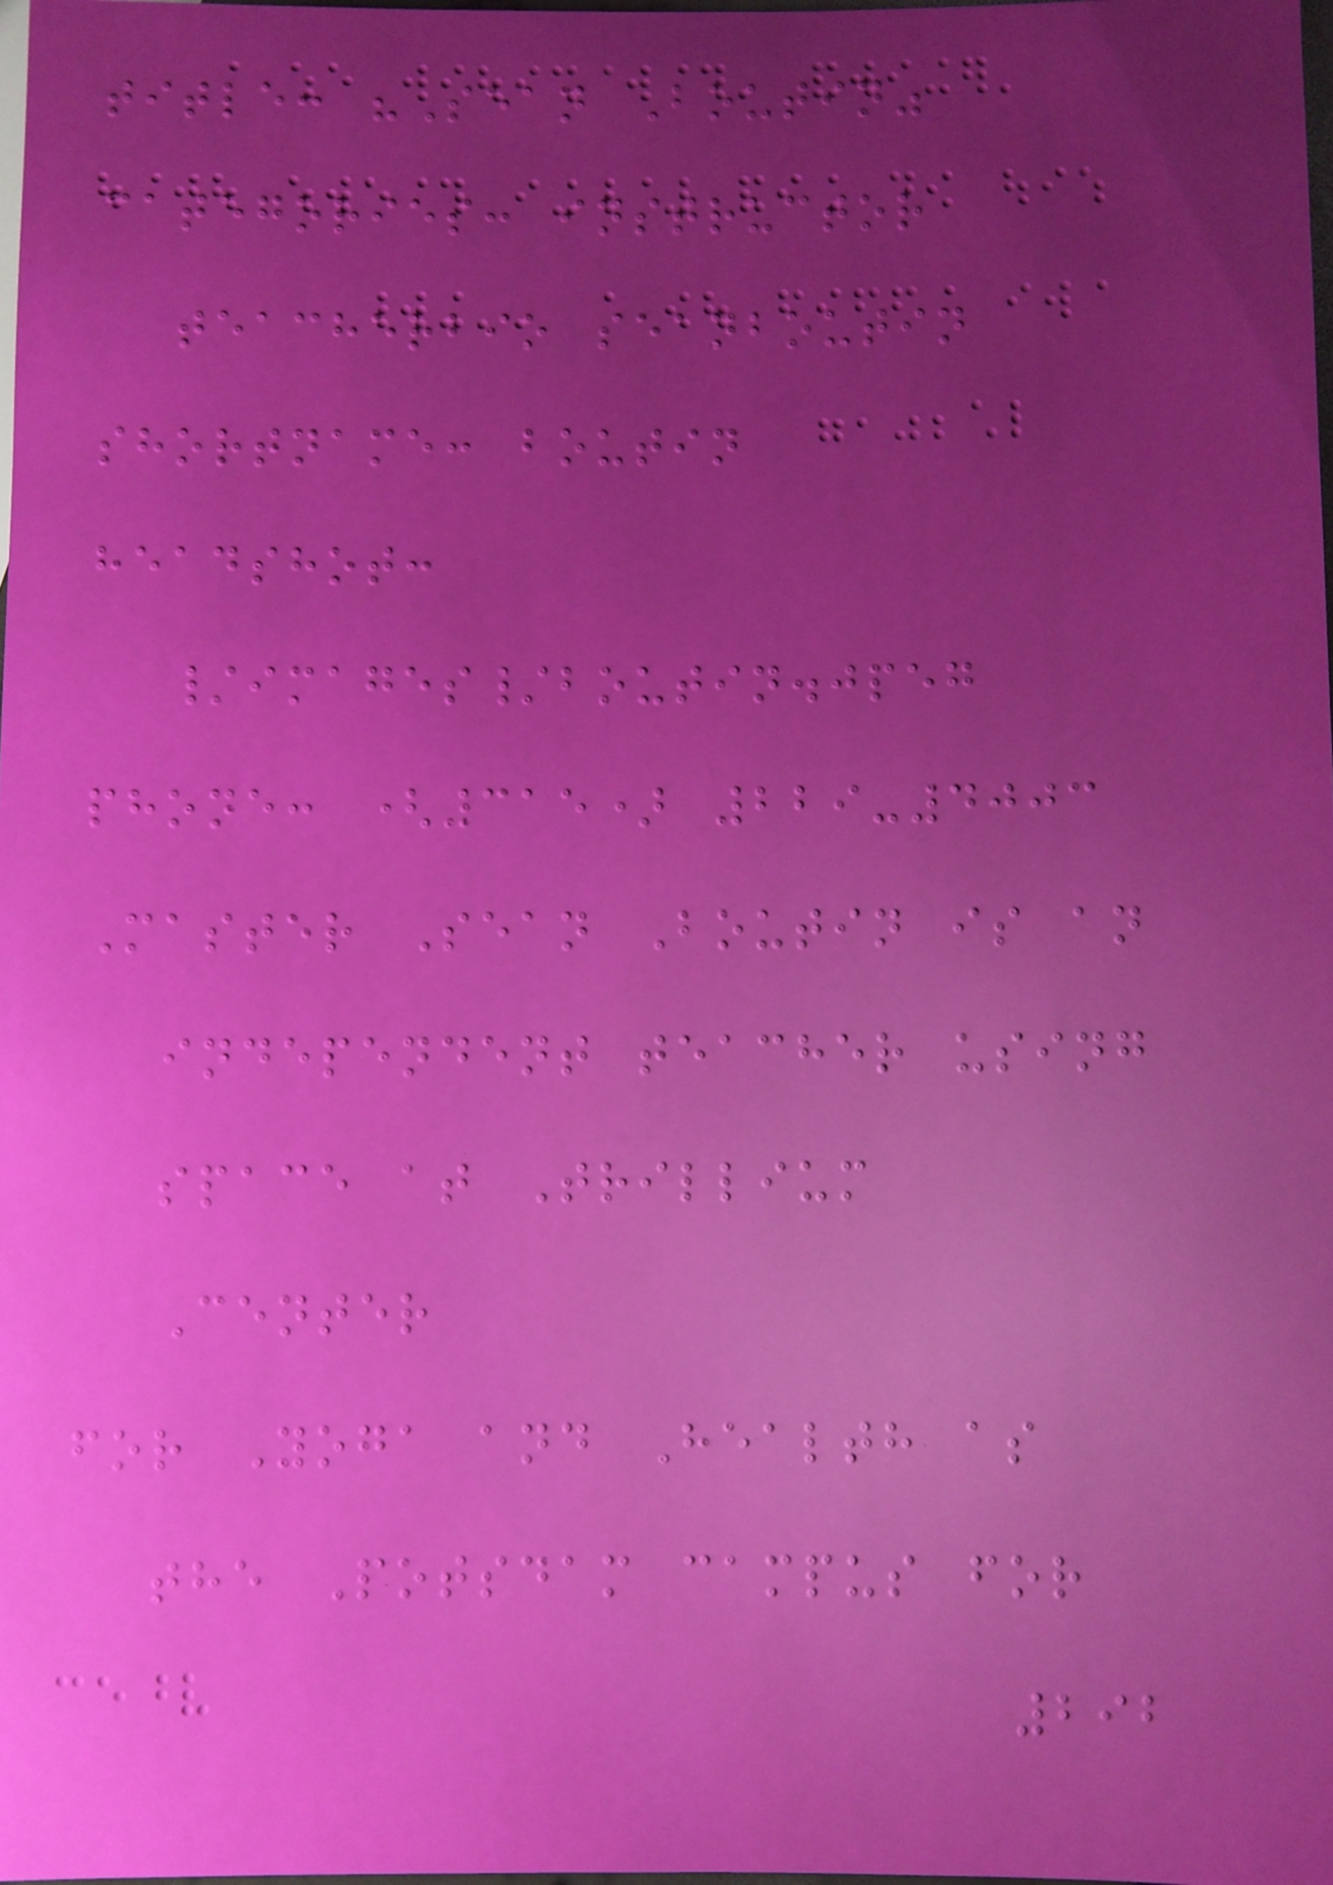title: "Sean Boutin"
categories: instructor
teacherbio seanboutin
shortname: boutin
headshot:
/images/boutin.jpeg
phone: (315) 229-4003
Master Sean Boutin is an
independent teacher using
space at Trillium
Center
for Yoga and Health as
the Potsdam campus for
292
